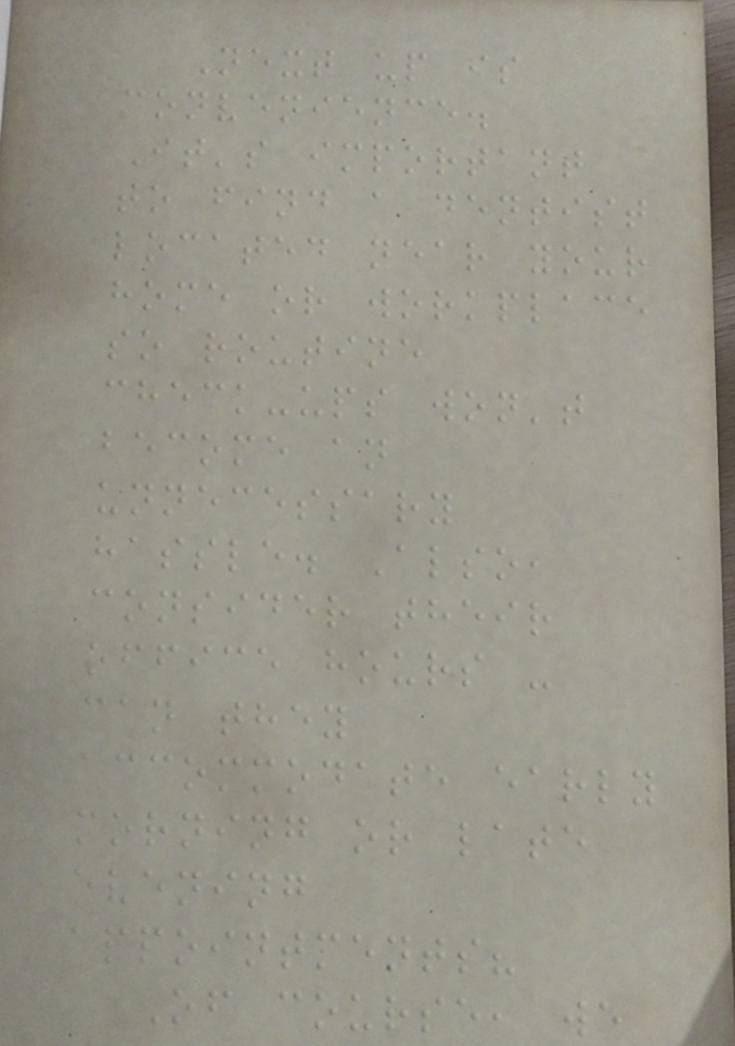Next up is
convenience.
It's important
to find a dentist
located near your
home or workplace
so routine
check-ups won't
become an
unnecessary
hassle. Also,
consider their
office hours -
can they
accommodate early
morning or late
evening
appointments?
Of course, we
